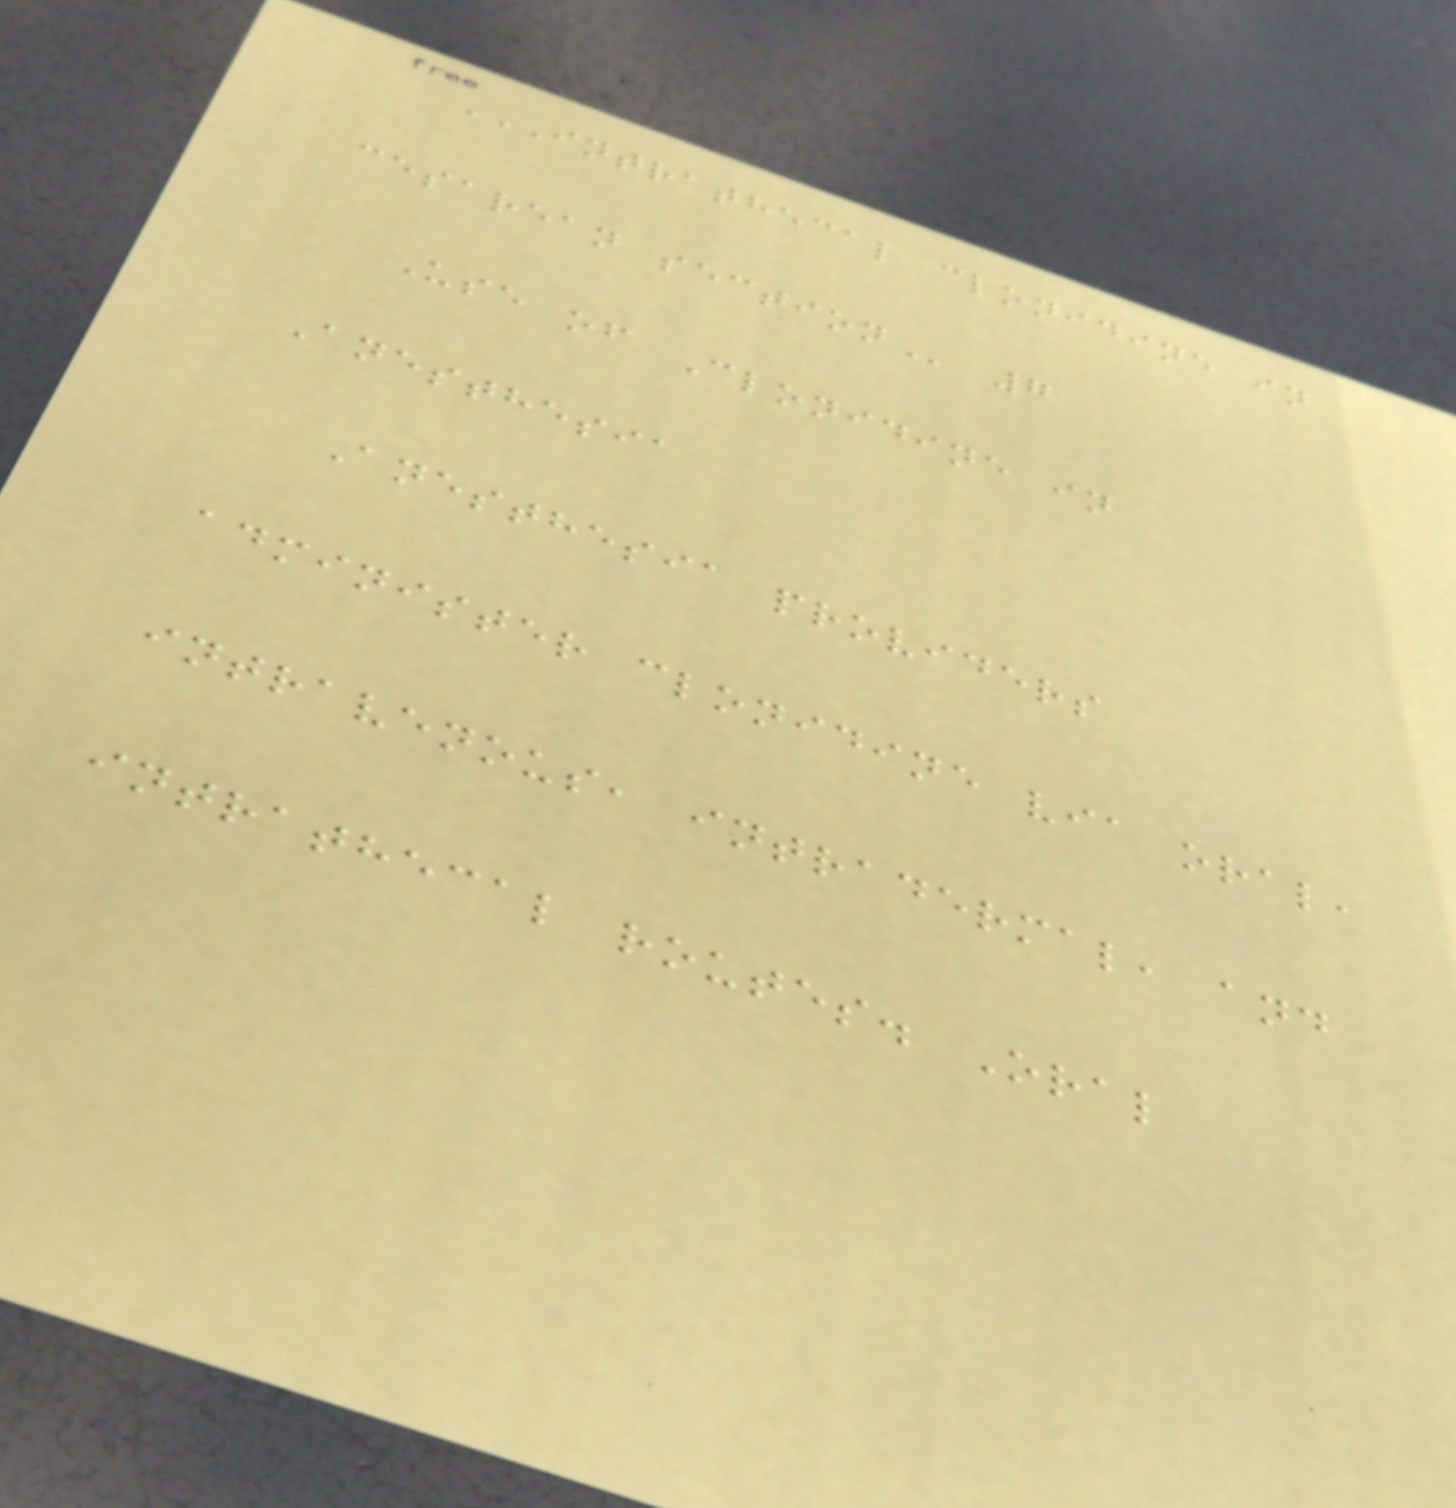INTRATHECAL CLONIDINE IN
CESAREAN SECTION 7
Use of Clonidine in
Anesthesia
Anesthesia providers
administer clonidine via oral,
intravenous, intradermal, and
intrathecal routes. Oral
